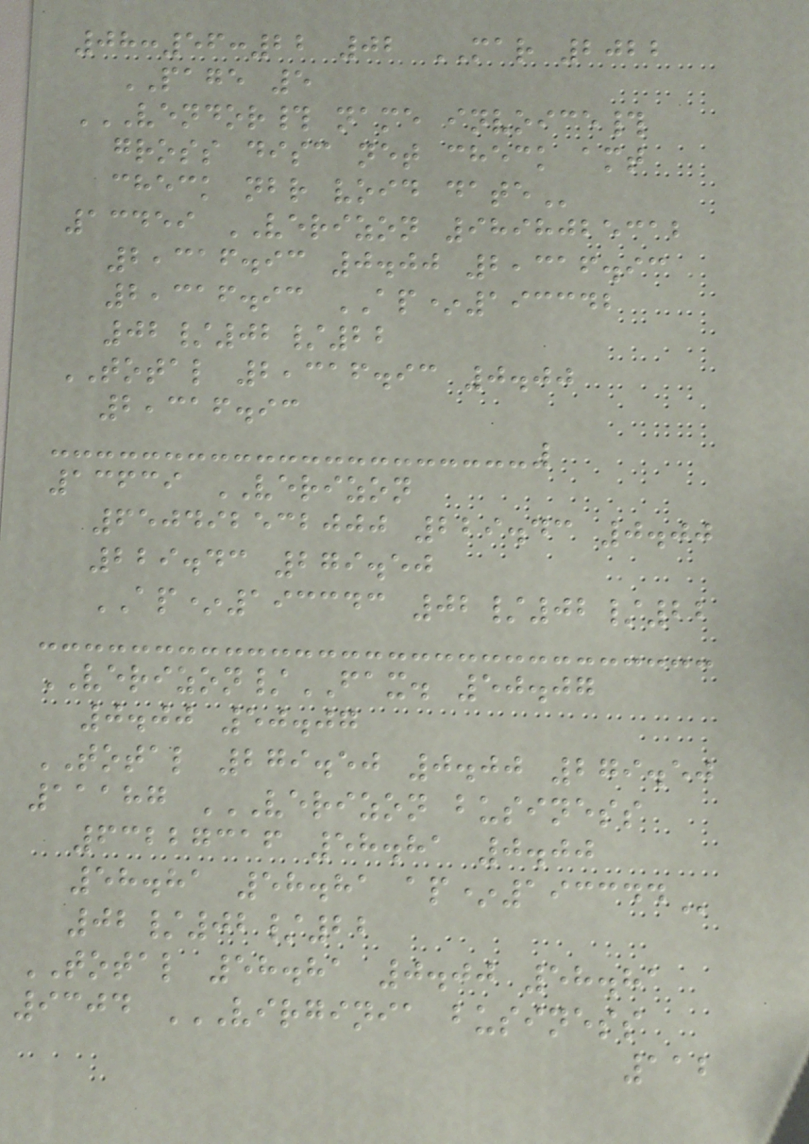08:56:22 02 MAR 2022
PAGE 5
VENDOR# NAME INVOICE#
GROSS DISC NET CHECK AMT
CHECK NBR VOID DATE
13459 VERIZON 9898025312
2,316.93 0.00 2,316.93
2,316.93 AP*193342
02/02/22
TOTAL 2,316.93 0.00
2,316.93
13639 VERIZON
650492532000 229.43 0.00
229.43 279.50
AP*193343 02/02/22
VERIZON/FAX. 50.07
0.00 50.07
TOTAL 279.50 0.00 279.50
11187 VERIZON BUSINESS
63227316 58.81 0.00
58.81 58.81 AP*193344
02/02/22
TOTAL 58.81 0.00 58.81
9304 VIRGINIA BUSINESS
112
